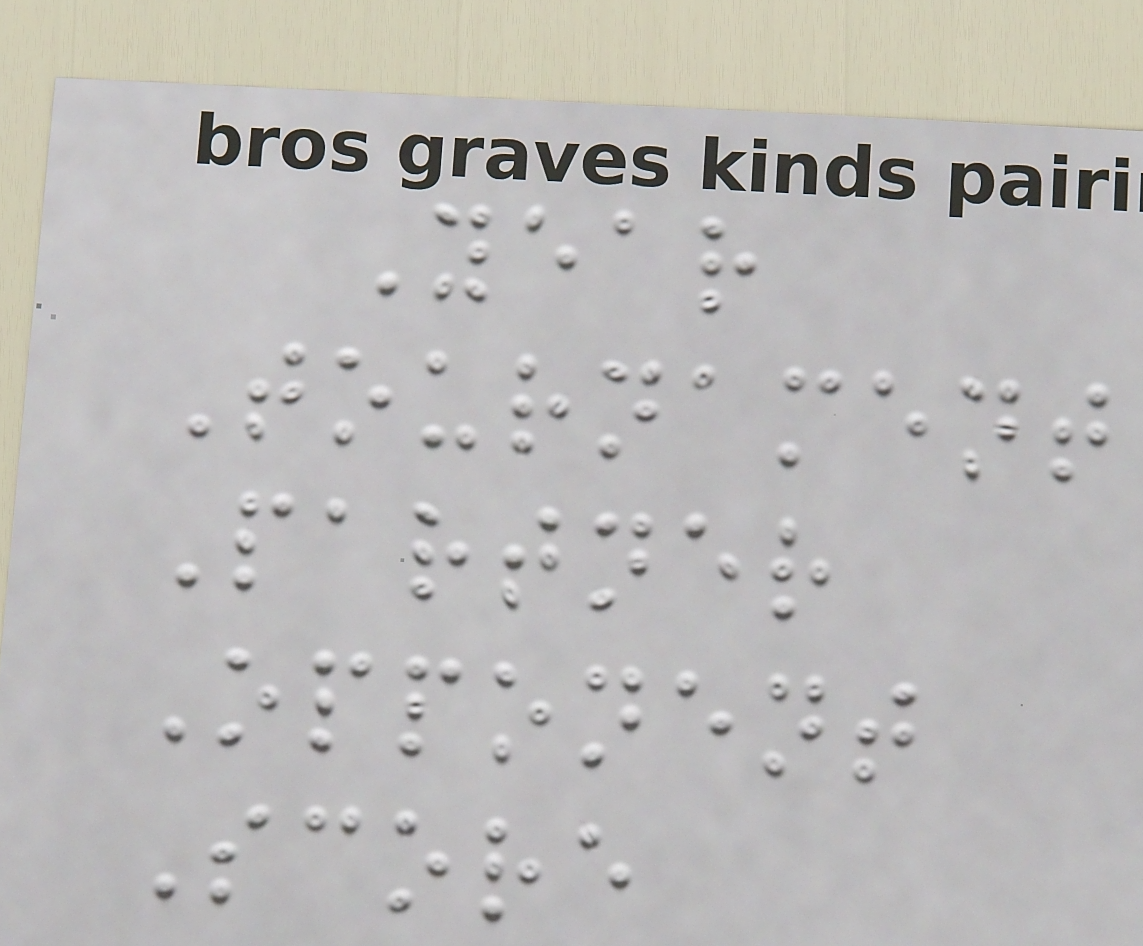Year
Tournament
Partner
Opponent
Score
